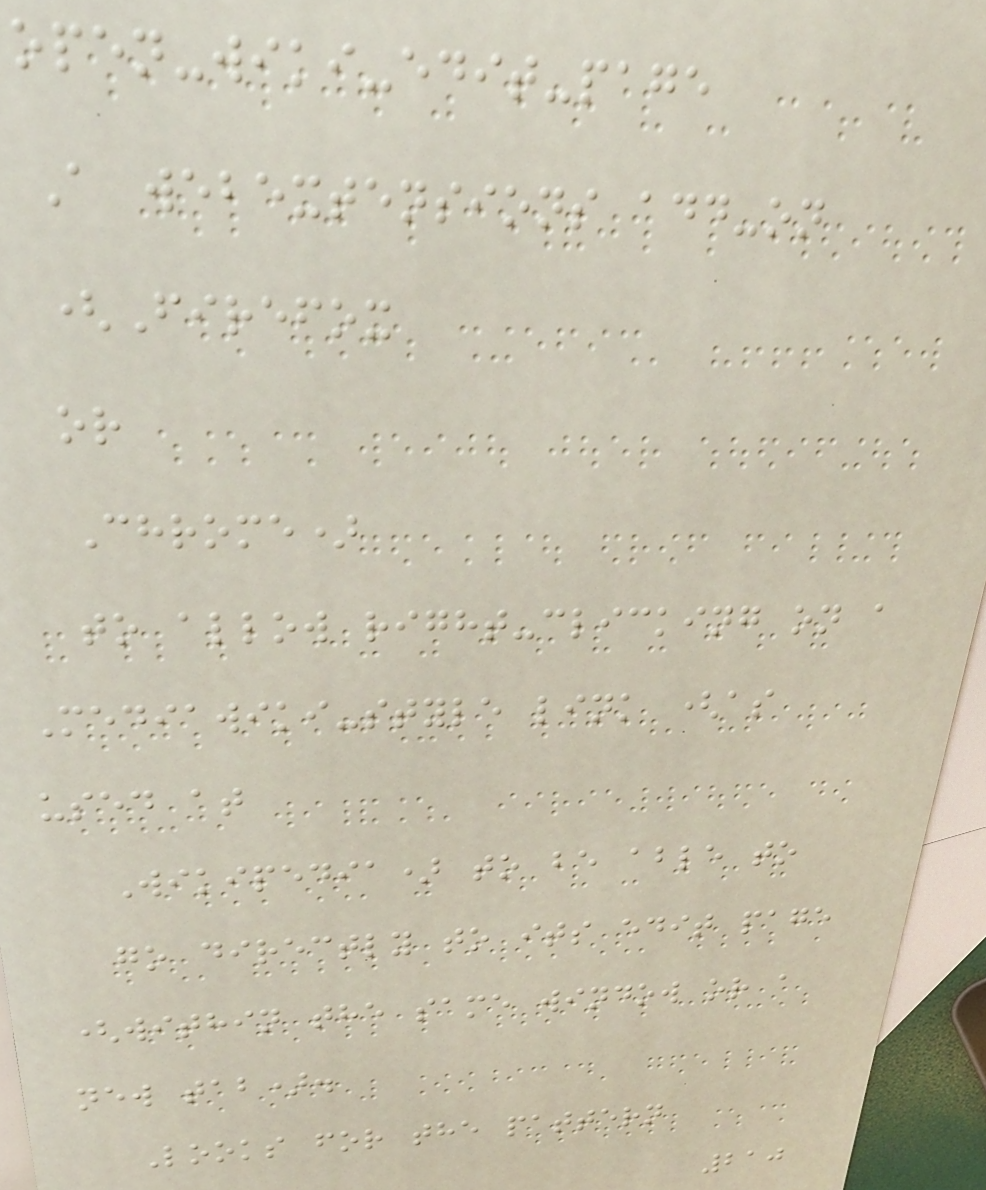open-wiki-edit-page
A webextensions add-on
(Firefox
or
Chrome)
to allow right-clicking on a
Mediawiki-style link (as
used at
Wikipedia) to be able to
go directly to its edit page
(within the same window or a
new tab).
Looks for the pattern
210
